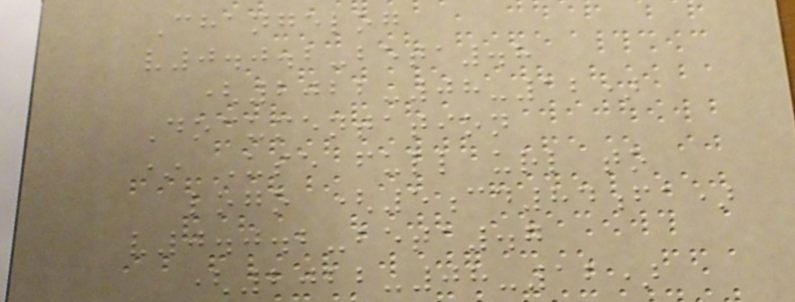Changelog
v0.0.2-beta.8
(2022-08-12)
Documentation
* Use full url to
logo (5cd84fa)
v0.0.2-beta.7
(2022-08-12)
